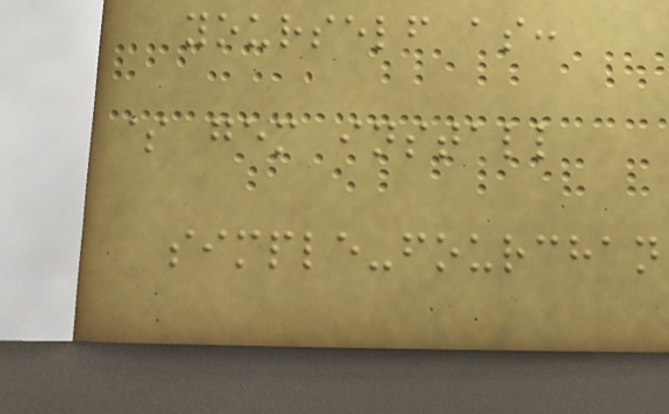yourself as:
$ gem install
simple-fourchan
